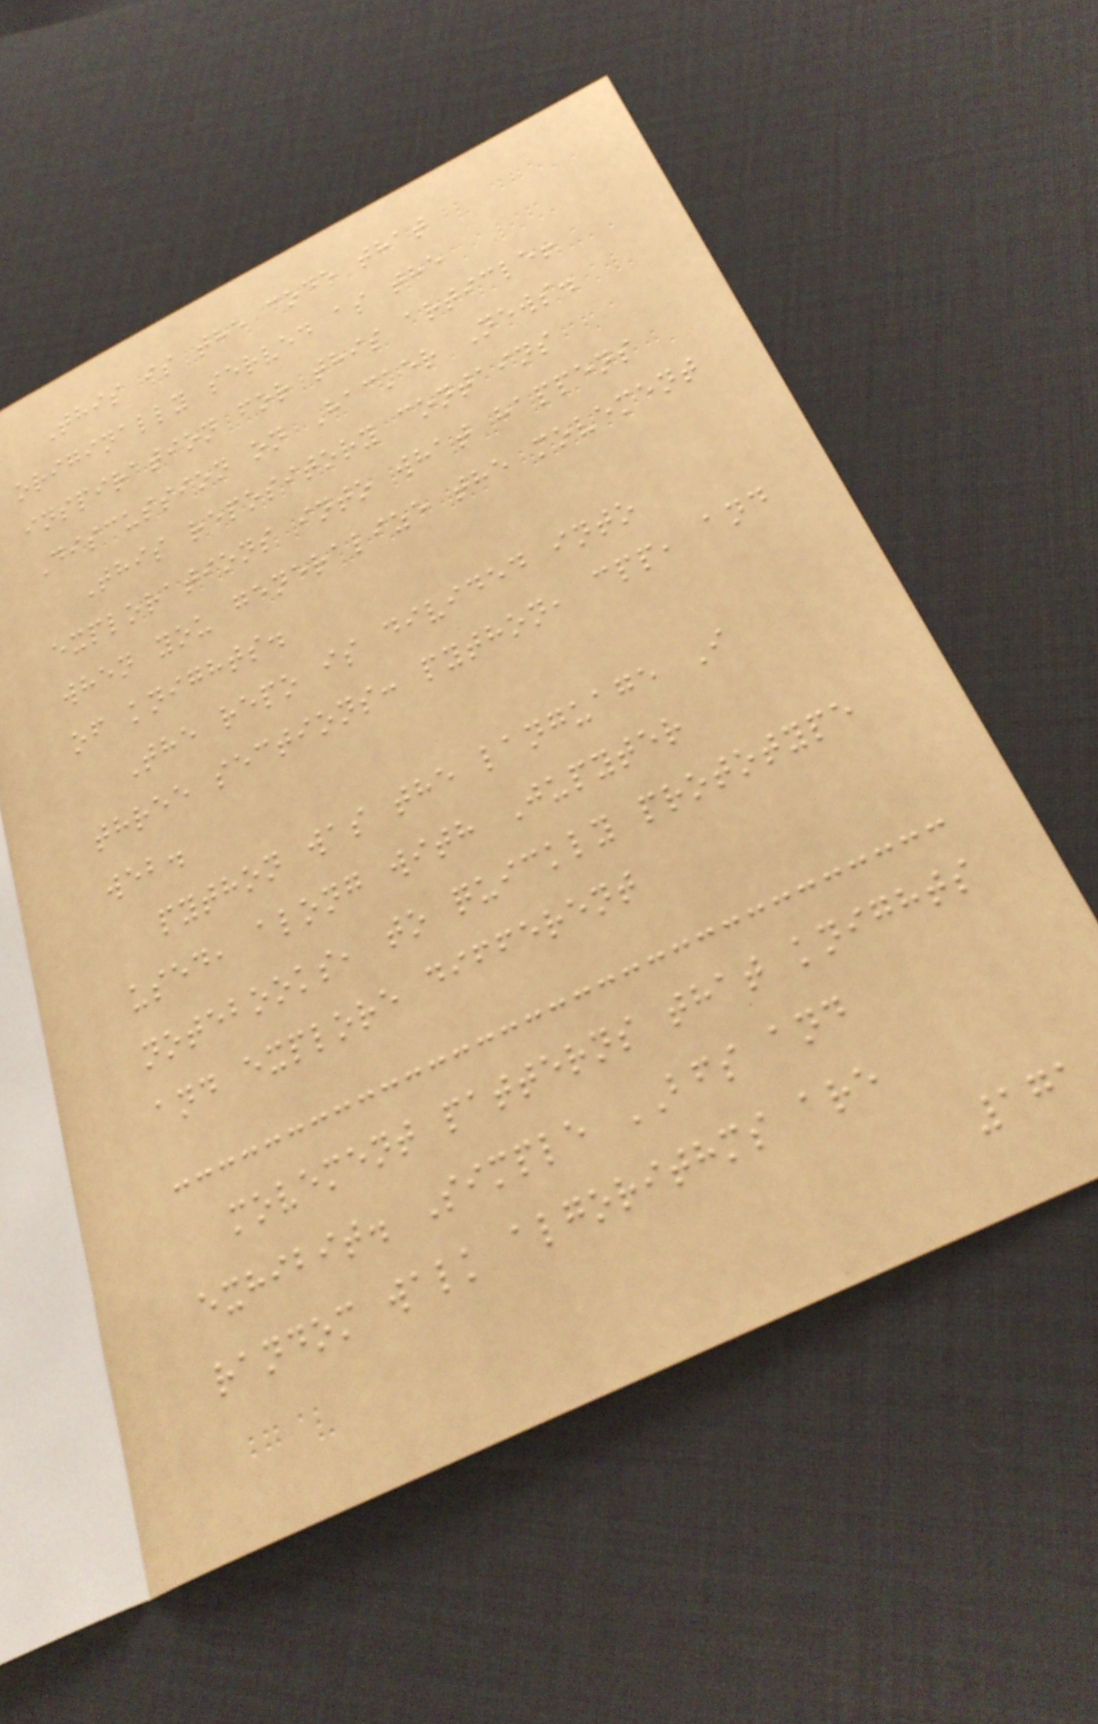This is the code that
originally served as the
inspiration for this article!
Discussion on Hacker News.
This repository contains
explorations into what happens
when you generalize the movement
of knights.
The repo is divided into
three sections: python, cpp, and
web.
python was the language I
used, along with Jupyter
notebooks, to quickly prototype
and explore different
movement patterns that knights
exhibit. Simple BFS and
random walk algorithms are
171
